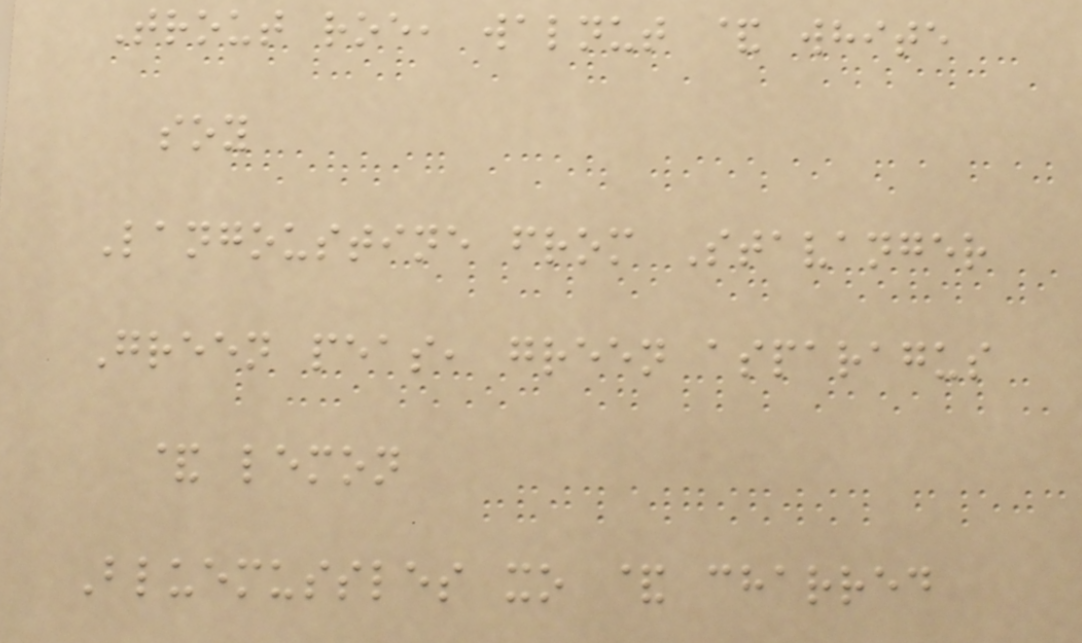Trout roe, walnut & white
soy
Langoustine from Stavanger
Green peas, green asparagus
& lemon
Bluemussles xo & charred
